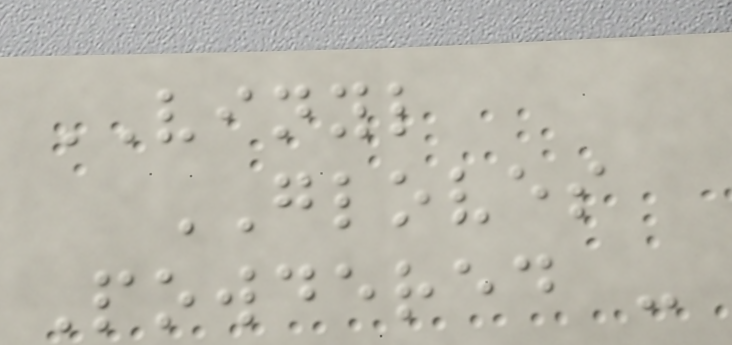VINYL
GLOVES
Powdered -
